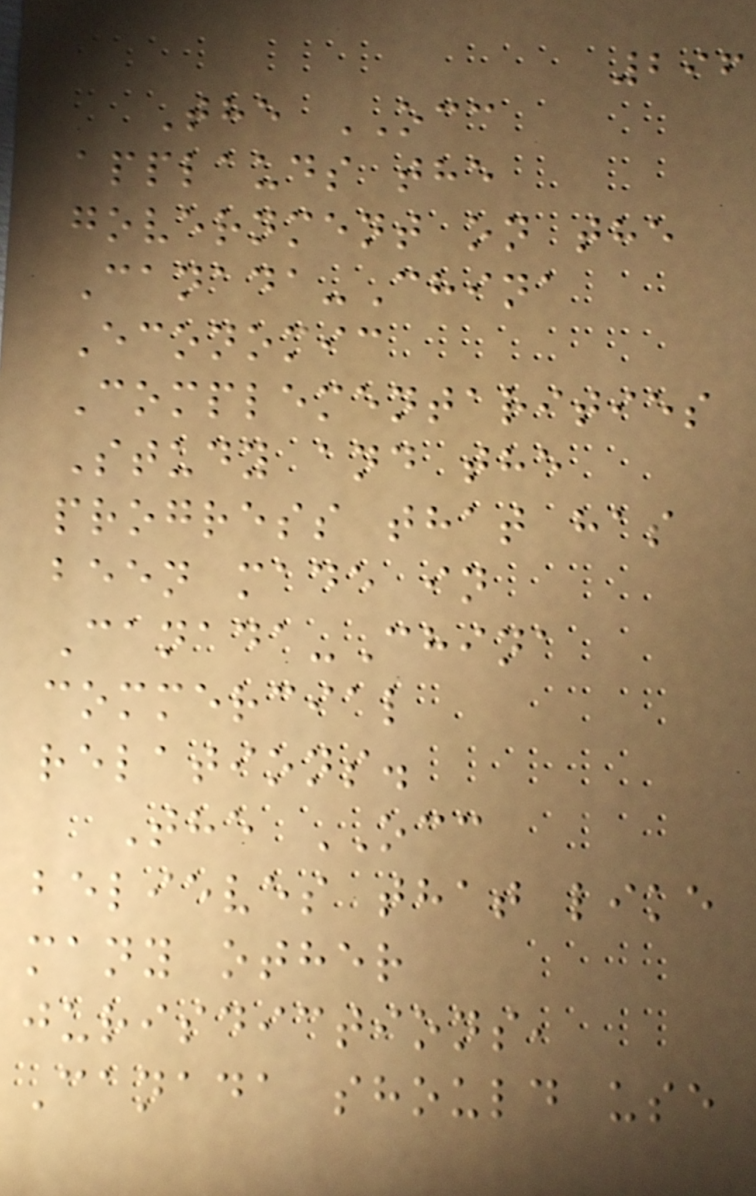296
The OCC
applauds the
government on the
Canada-China
Economic
Complementarities
Study and the
progress that has
been made in
Canada-China
commercial
relations.
The OCC
believes that like
many other
jurisdictions,
Canada should use
